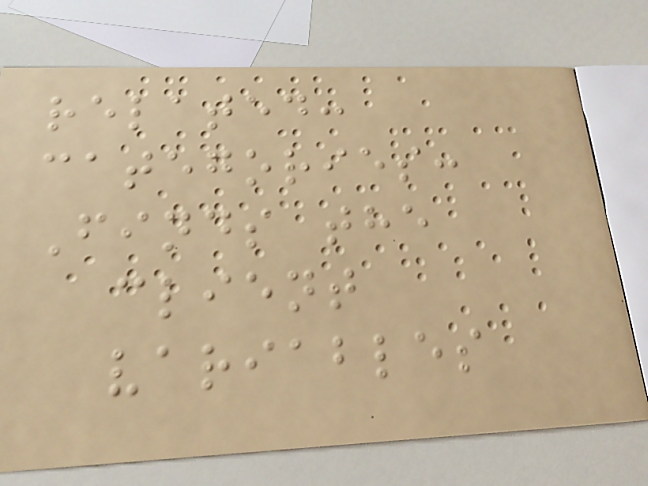related:
categories:
Finds the
client
variables
